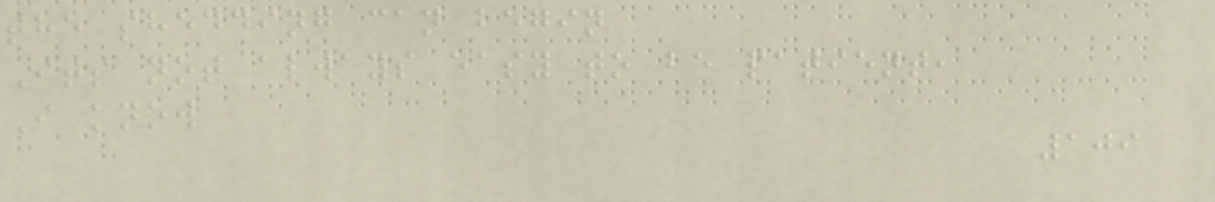the shedding can begin
Its not always easy to be patient,
I know
109
